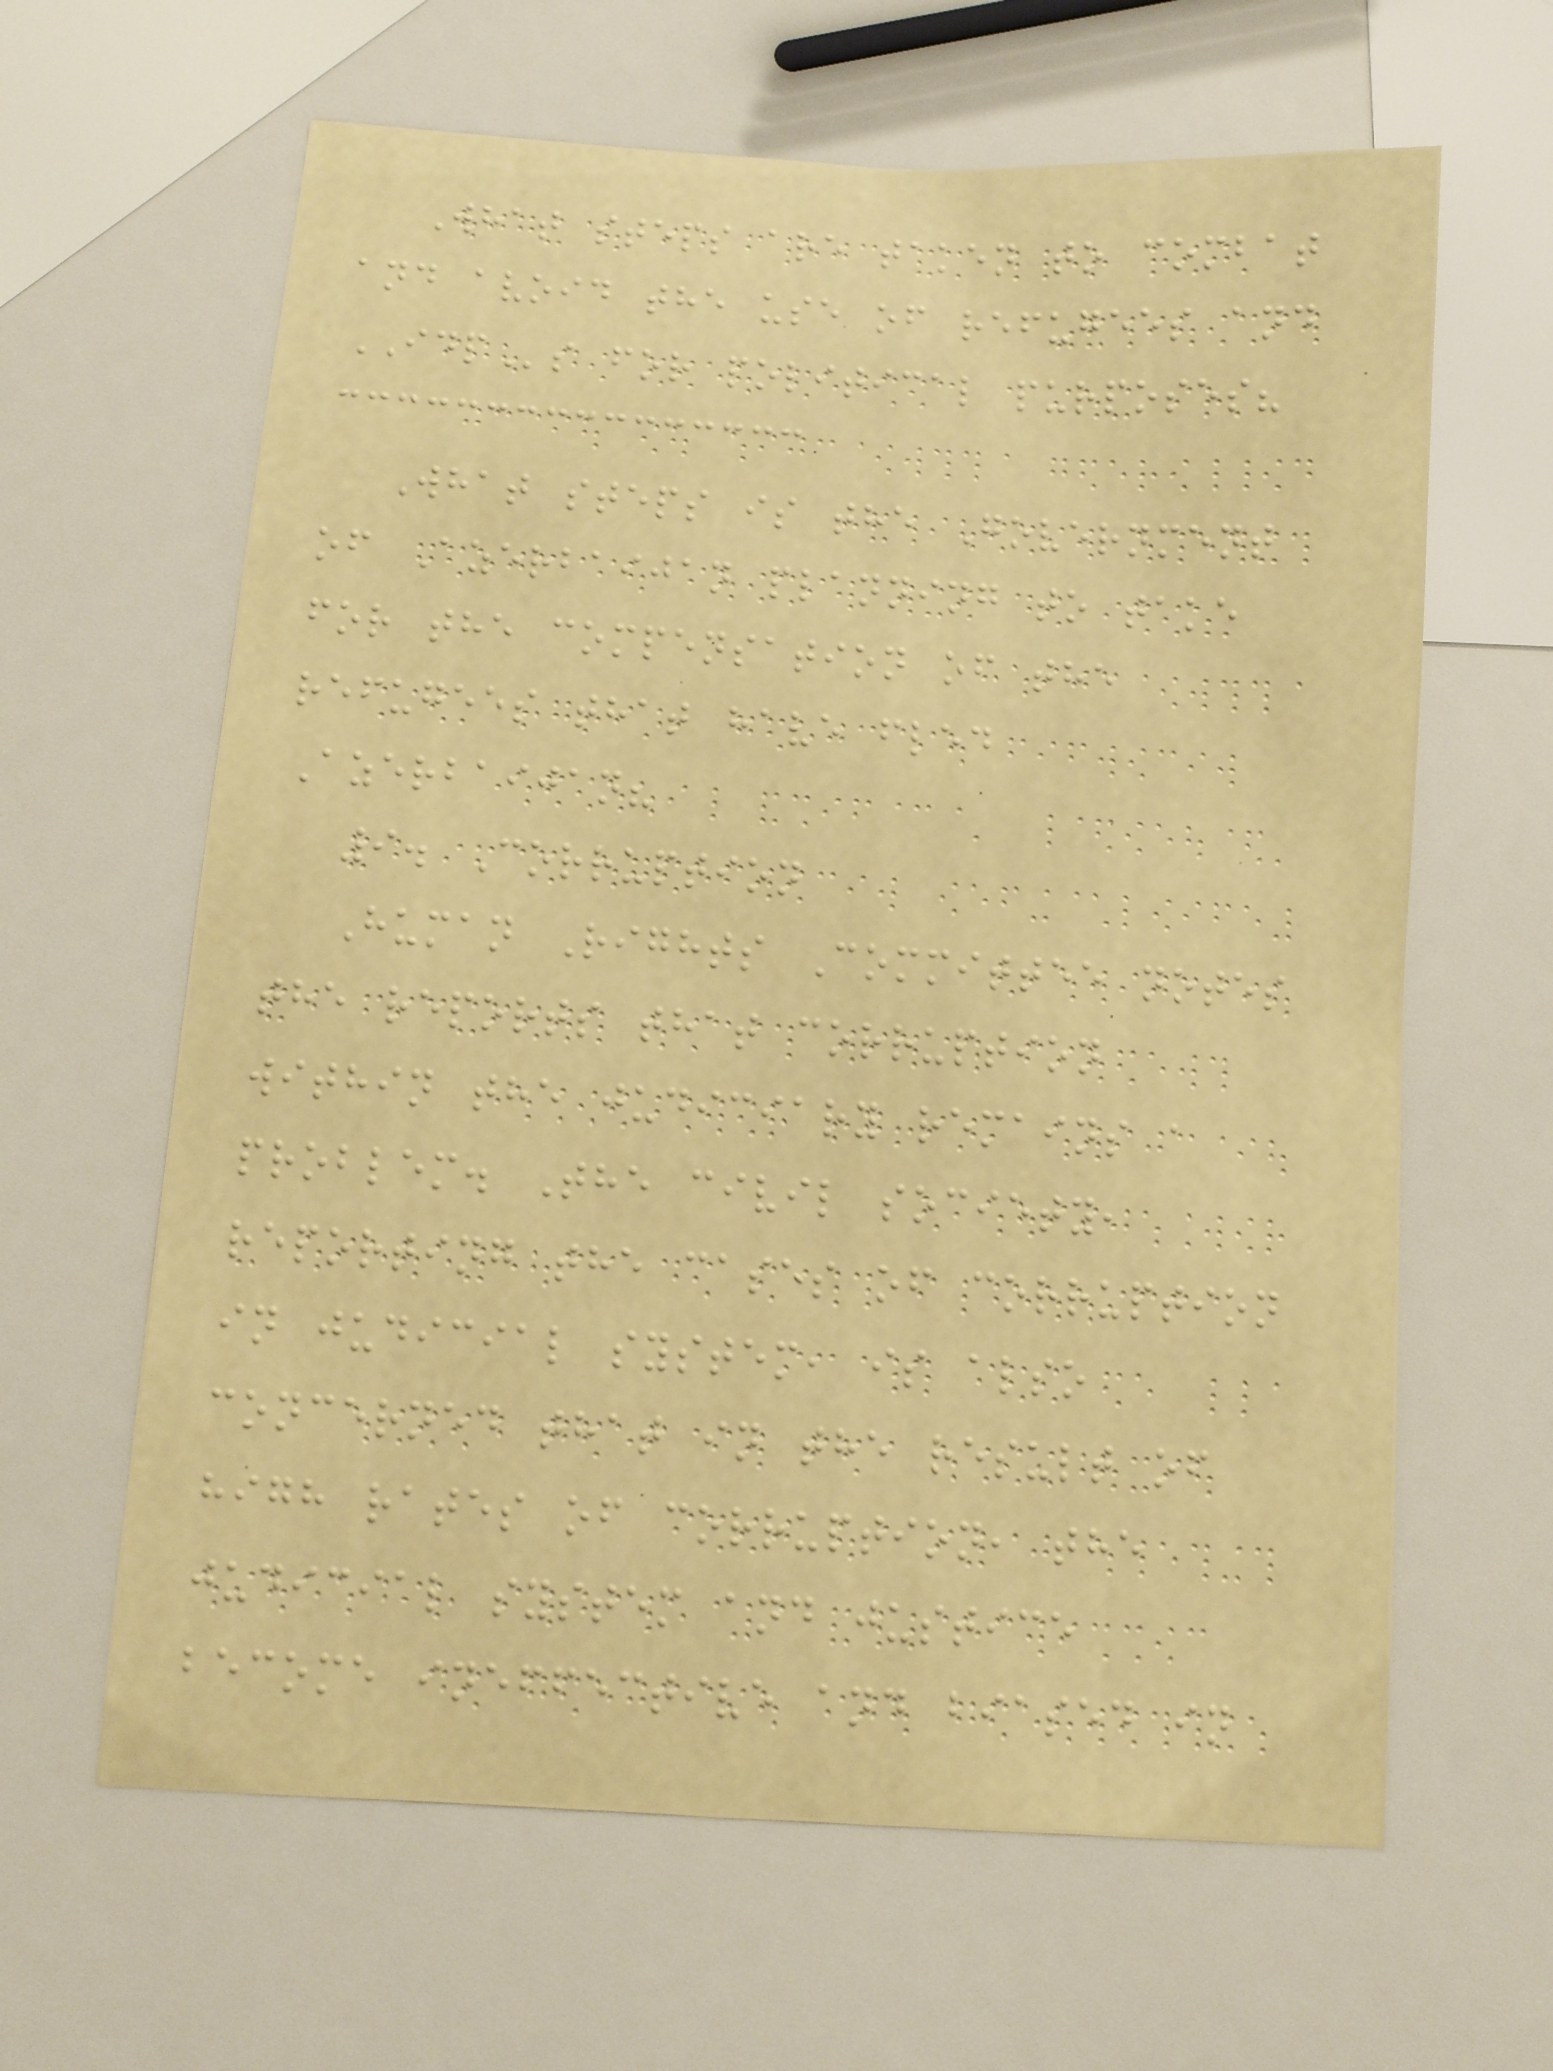What steps are taken to combat
and avoid the use of refugees and
IDPs for political purposes?
What steps is the Government
of Azerbaijan planning to take
for the compensation of the
refugees that have fled
Azerbaijan?
9. Corruption
Human Rights Committee notes
the reports that corruption
within the judiciary remains a
problem. The civil society,
reporting the cases of corruption
in judicial system, is also
concerned that in the result of
high rates of corruption, the
judicial system and justice
become ineffective and biased in
